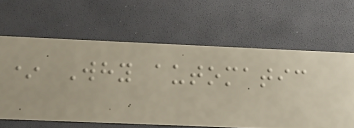* Why automatic
